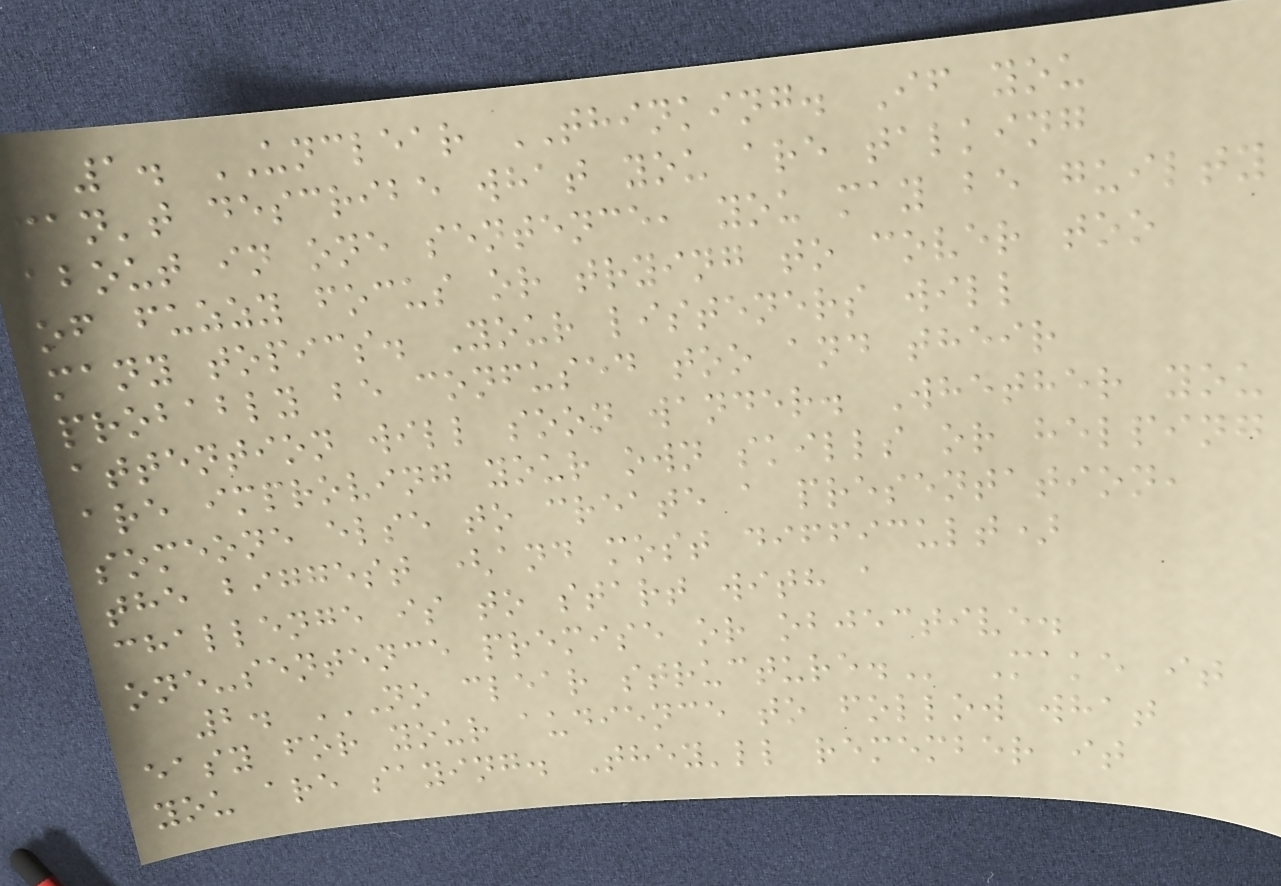1. UNCLEAR THINKING. If you
can't describe what you are talking
about in one sentence, you may be guilty
of fuzzy focus or trying to cover too
many topics. Your listeners will
probably be confused too and their
attention will soon wander. Whether you
are improving your own skills or helping
someone else to create a presentation,
the biggest (and most difficult)
challenge is to start with a
one-sentence premise or objective.
2. NO CLEAR STRUCTURE. Make it
easy for your audience to follow what
you are saying. They'll remember it
